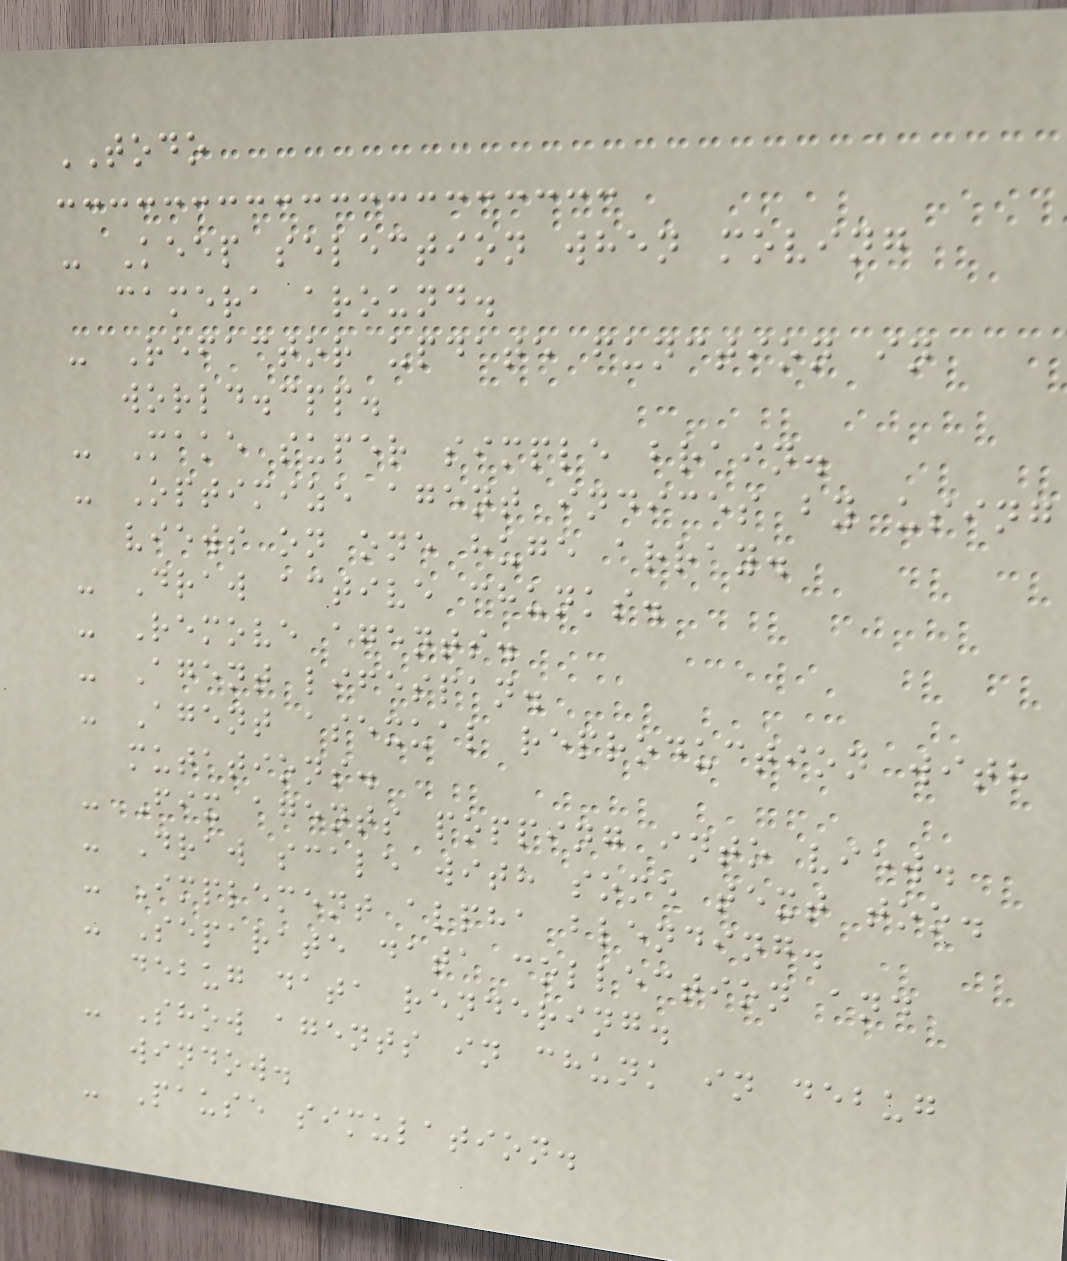TODO
- Keep selection when moving
camera around.
- Refactor update function in
world.cpp.
- Make super simple brain.
- Optimize agent indices by using
views on one huge array.
- Draw active chunks.
- Remove agents.
- Agent lifespan.
- Agent asexual reproduction with
mutations.
- Fix agents popping into view.
- Draw scale with some text too.
- Implement alpha blending.
- Separate data collection and
debug data rendering.
- Show agents in chunk in debug
window.
- Pause simulation.
